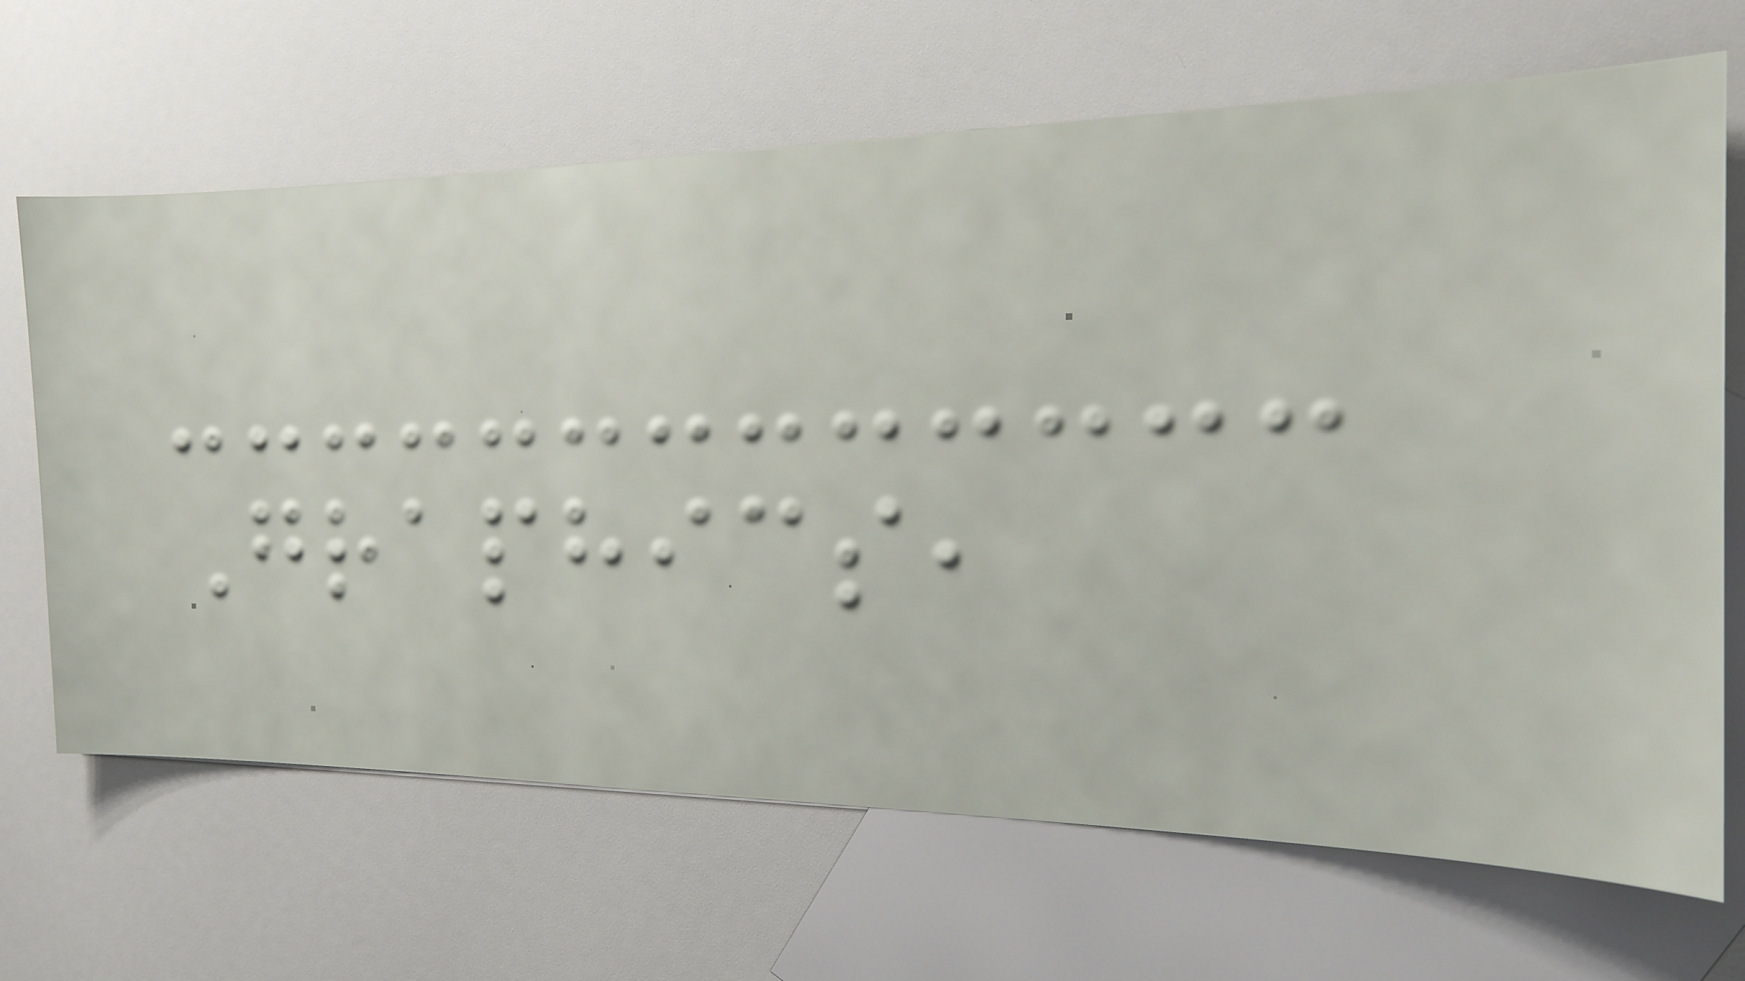Graphics,
